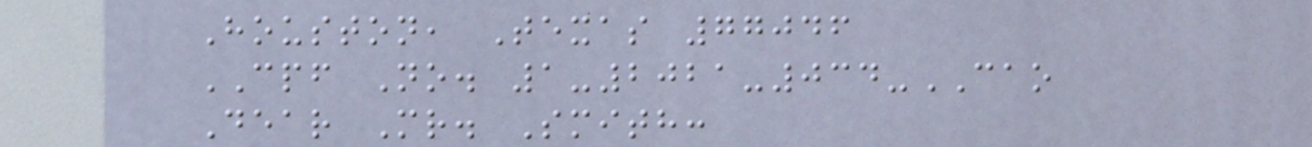Houston, Texas 77046
CPF No. 1-2021-034-CAO
Dear Mr. Smith:
